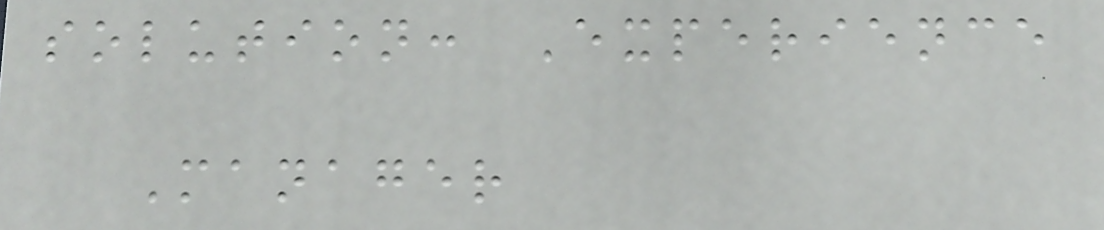solution: Experience
Manager
